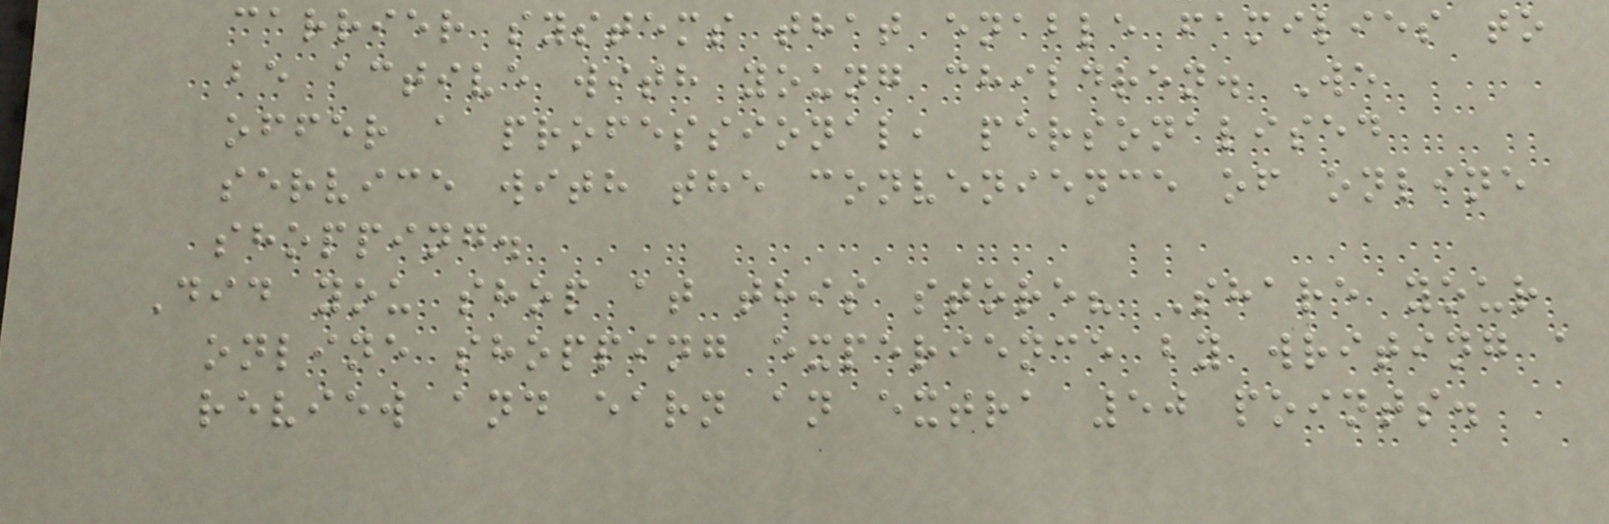carrier systems that enable families to
be active with young children. We
offer a professional, personalised
service with the convenience of online
shopping.
Did you shop at this store? Share your
online shopping experience by writing a
review and earn an extra 50 points.
